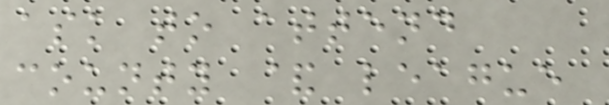ask to attend
county & league
